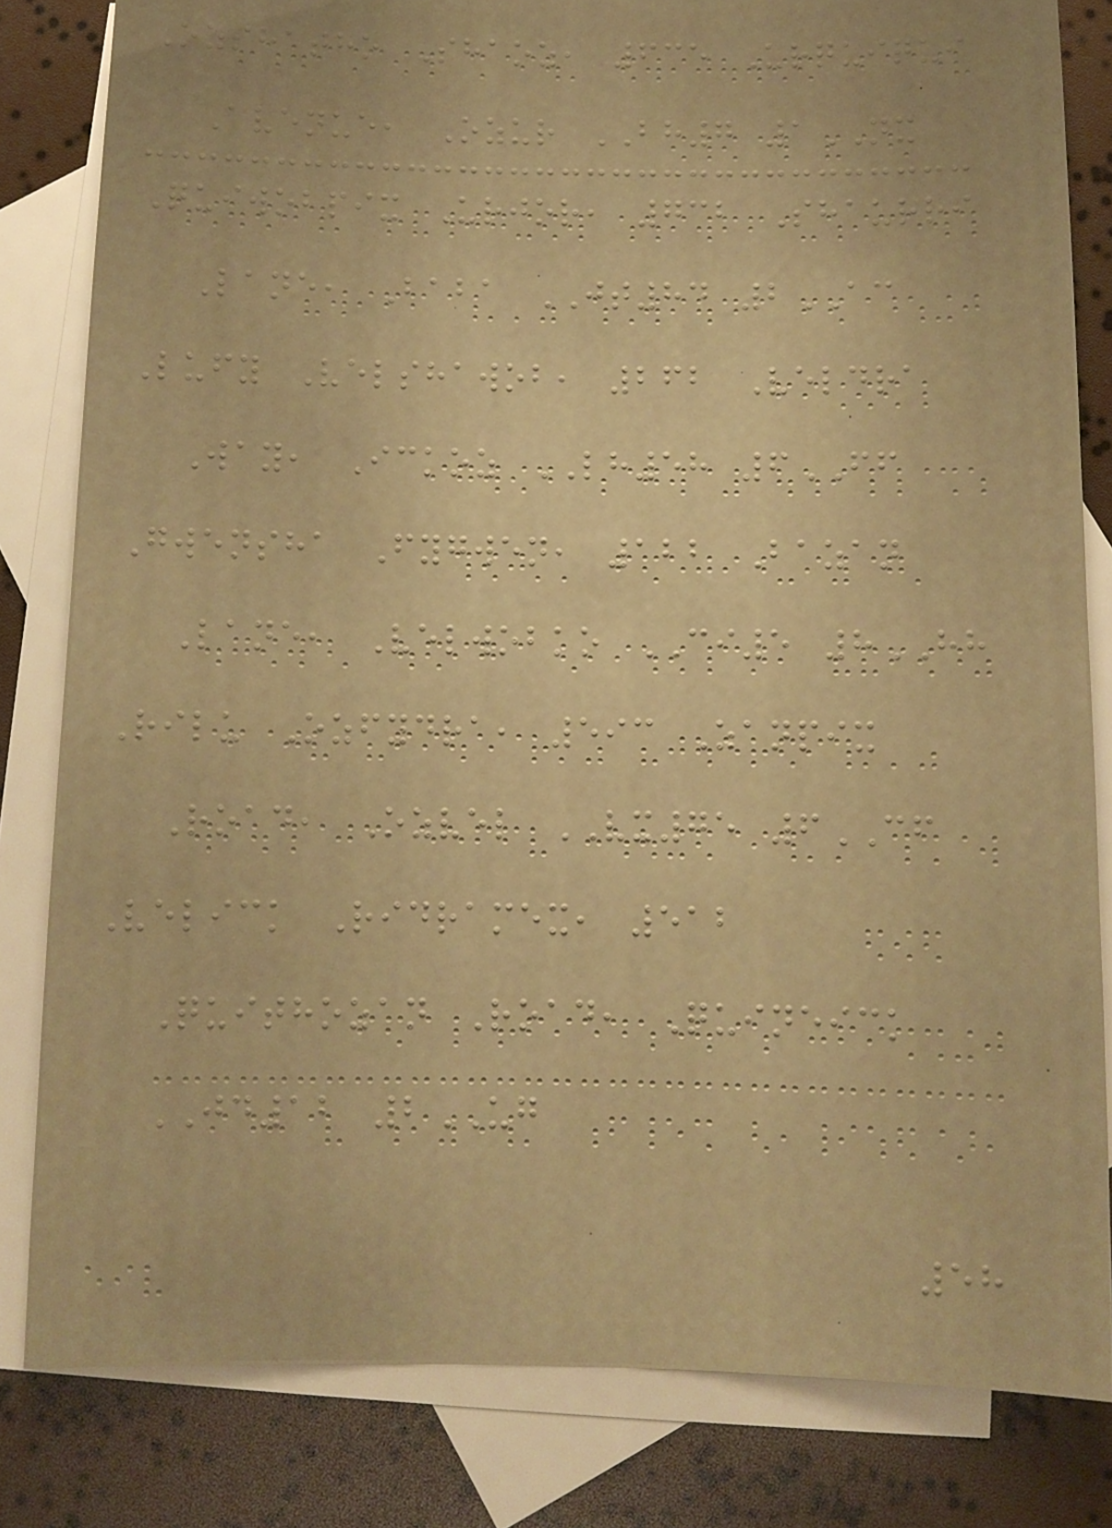Ozshatho Shaoz, 635 Urquiqui
Avenue, Ozur BH7 1NX
Quiwobpix Urjor, 732 Shaurri
Lane, Baba JT84 2AC
Lufy Velshawob, 262 Veldra
Way, Ickoz LH58 6FF
Gwensha Fygwen, 122 Bazan
Lane, Velwobko CI5 8HH
Rilu Ozfydra, 593 Zanpix
Road, Ozvel VX75 6CF
Velick Ridramex, 512
Quithozan Road, Quineick
JD12 2UG
58
